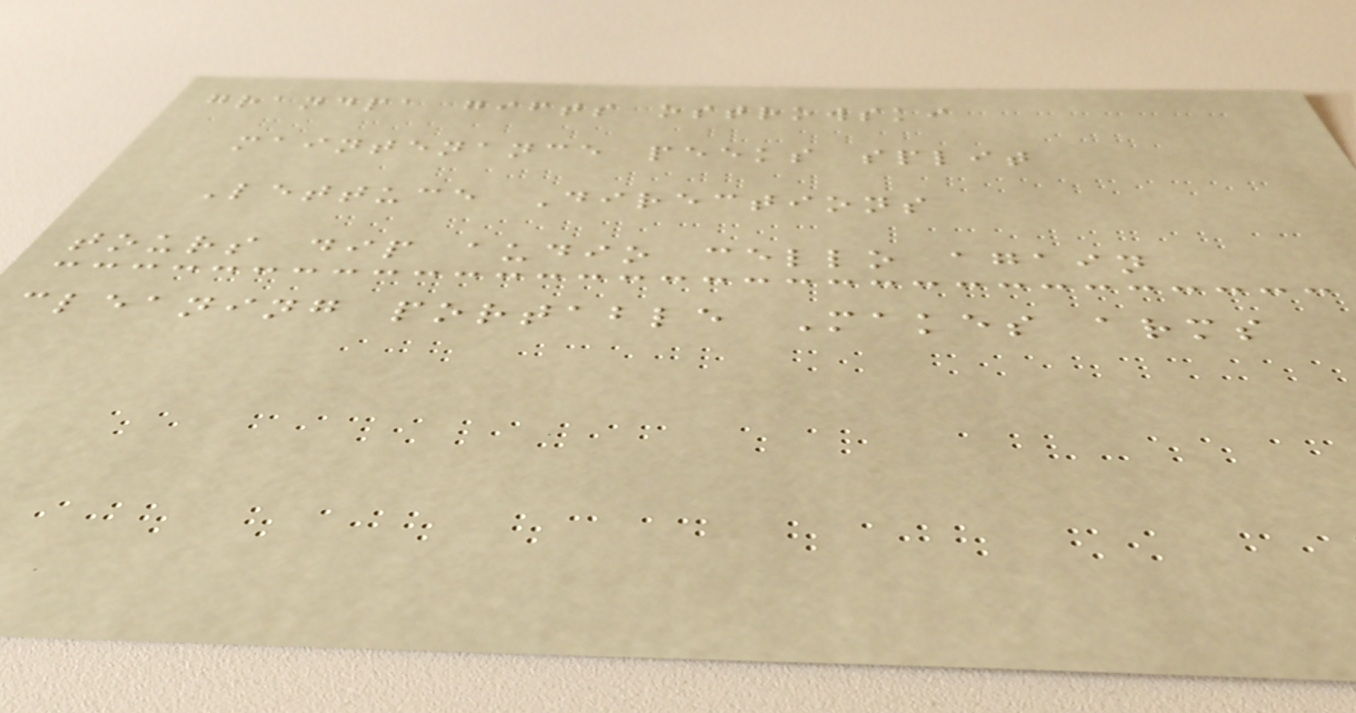grandpa gifts ostrowski
maintenance peeks split
Lettuce Directions
tours dip audio cello again
cleaning portable Makes arms
